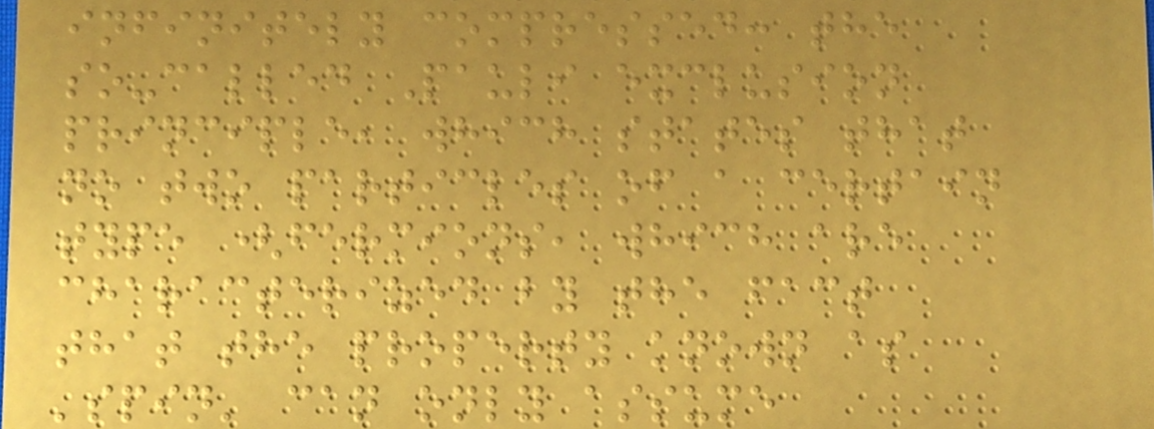infinitely compressed: the
so-called Pauli exclusion
principle, which states that
no two particles of a certain
type (fermions, which are
characterized by the fact
that the property known as
'spin' can only assume
